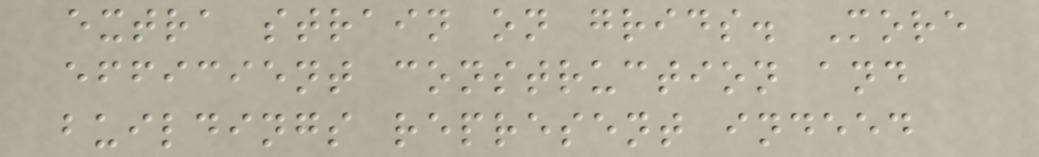extra strain on grids. More
efficient construction and
buildings represent indeed
